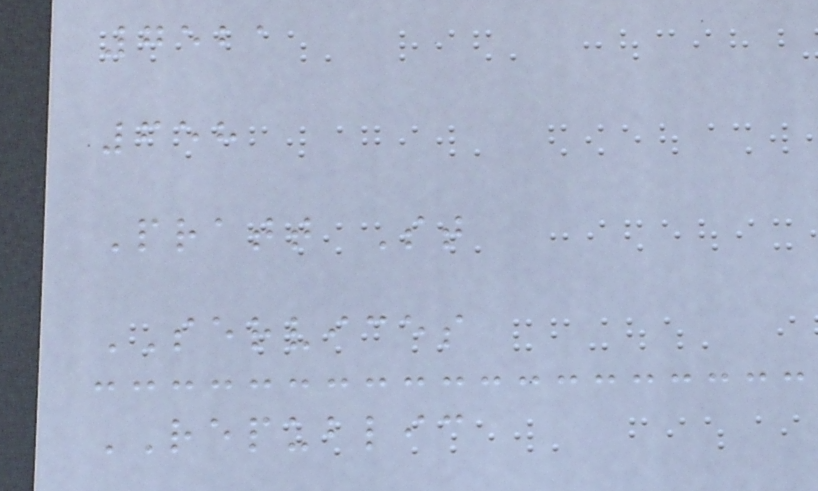7521
658
Pratt St
SERVICES
REPUBLIC
